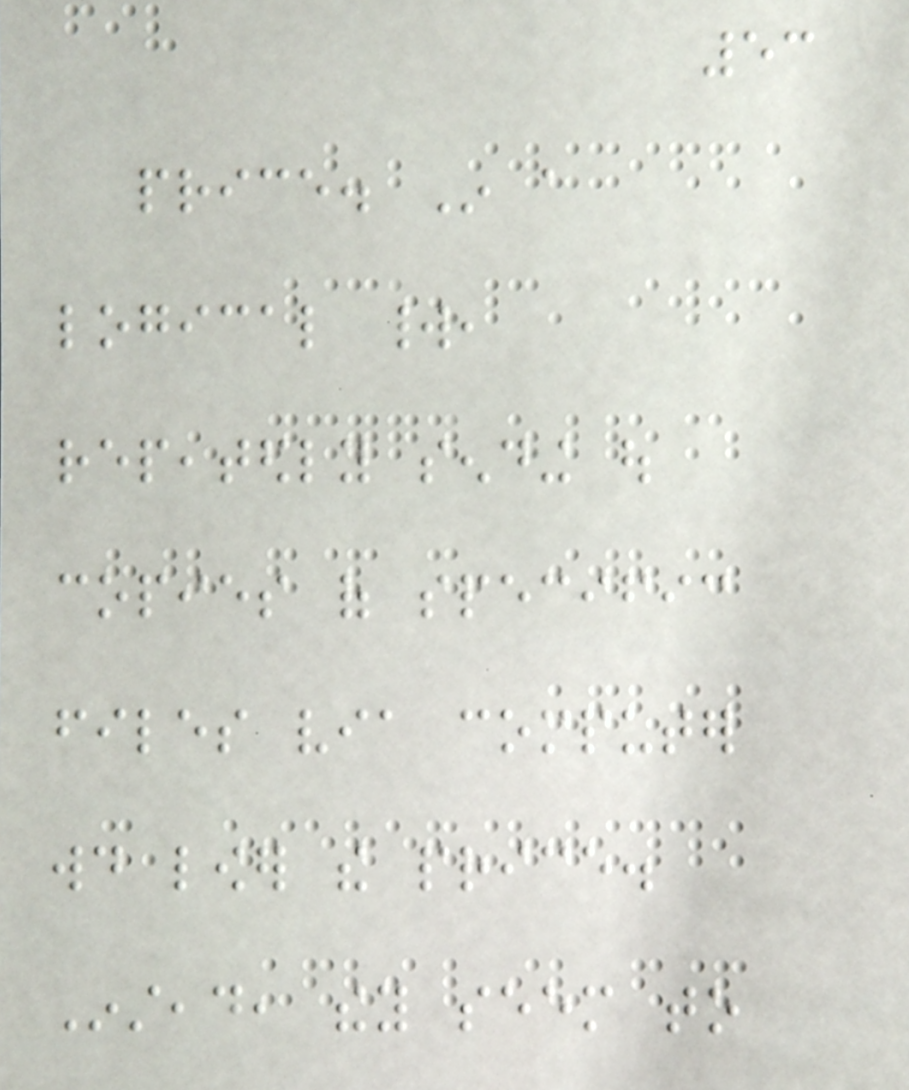53
price. In a
logical world,
repeatedly sending out
copies of specific
files via computer
would lower the price.
Instead, they seem to
